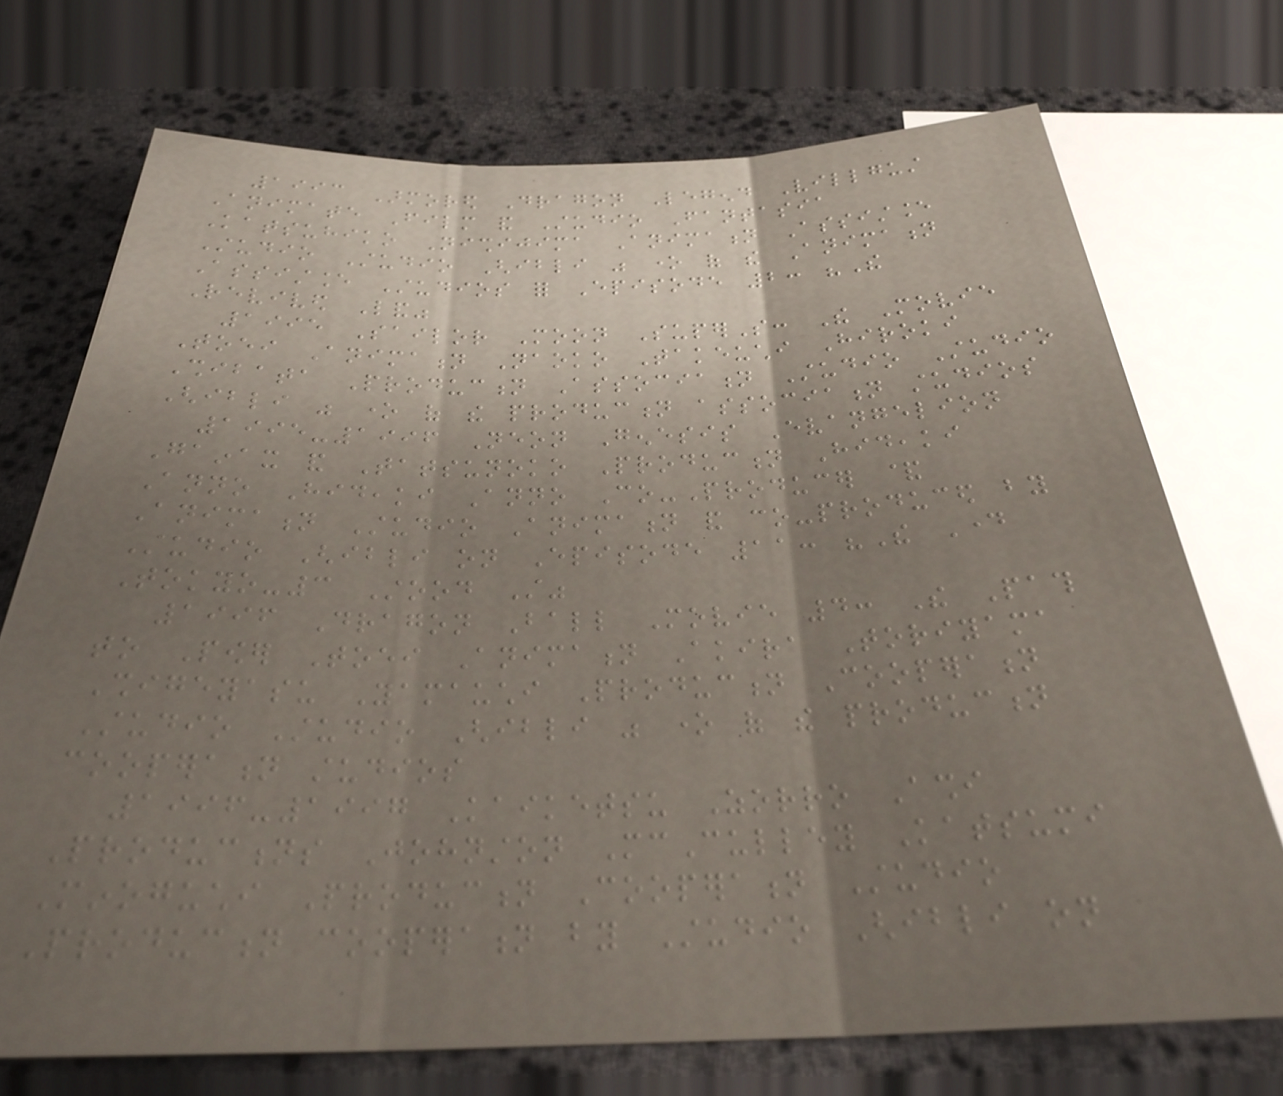1993 Armored Dragon Legend Villgust
Animate Film and Studio Fantasia
Katsuhiko Nishijima Animation Assistance
Studio Studio Ghibli was one of the Animation
Assistance Studios for Episode 2: "The
Revived Land"
1995 Sailor Moon SuperS: The Movie
Toei Animation Naoko Takeuchi Hiroki
Shibata Production Association Studio Studio
Ghibli was one of the production association studios
1995-1996 Neon Genesis Evangelion
Gainax and Tatsunoko Production Hideaki
Anno Hideaki Anno Co-Producer &
Animation Studio Animation and co-produced by
Studio Ghibli on Episode 11: "The Day
Tokyo-3 Stood Still"
1996 Dragon Ball Movie 4: The Path
to Power Toei Animation Akira Toriyama
Shigeyasu Yamauchi Production Cooperation
Studio Studio Ghibli was one of the production
cooperation studios
1996-1997 Kaiketsu Zorro Ashi
Productions Johnston McCulley Katsumi
Minoguchi Production Cooperation Studio
Production cooperation by Studio Ghibli on
